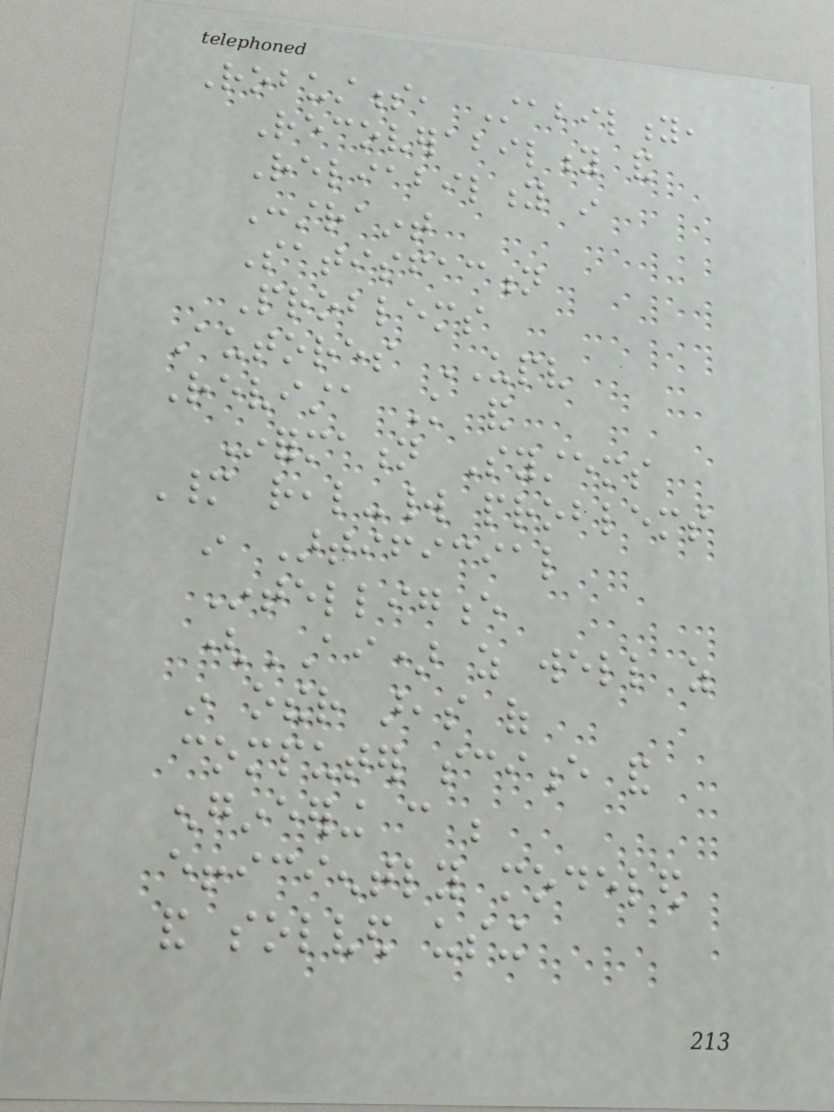Robustness, Stability,
Recoverability and
Reliability in
Constraint
Satisfaction
Problems
Autores UPV
Revista Knowledge and
Information Systems
Many real-world problems
in Artificial
Intelligence
(AI) as well as
in other areas of
computer science and
engineering can be
efficiently modeled
and solved using
